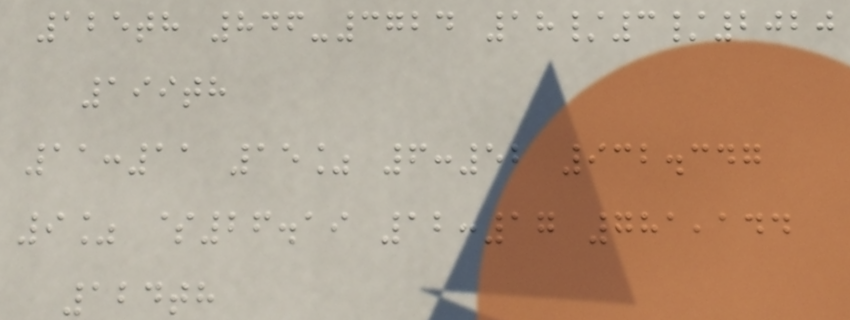125th 846-3724 18/3/2020
199th
11:11 15% 6:52 932.347
9% $26.19 12:17 781,144
124th
